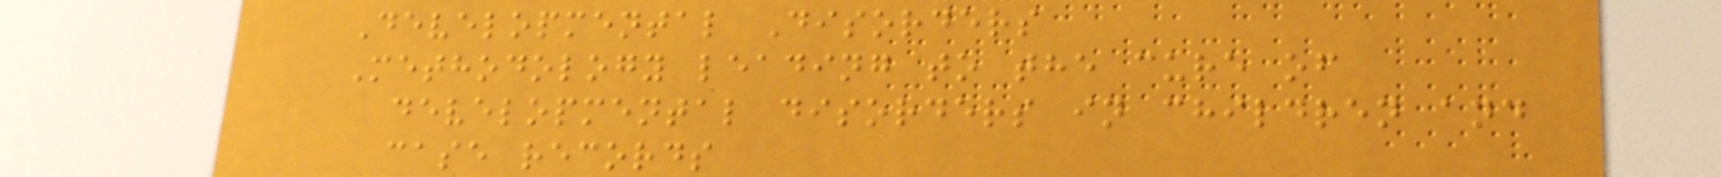Developmental Disorders
Methodology leading to the cure of
developmental disorders in children and
case records
